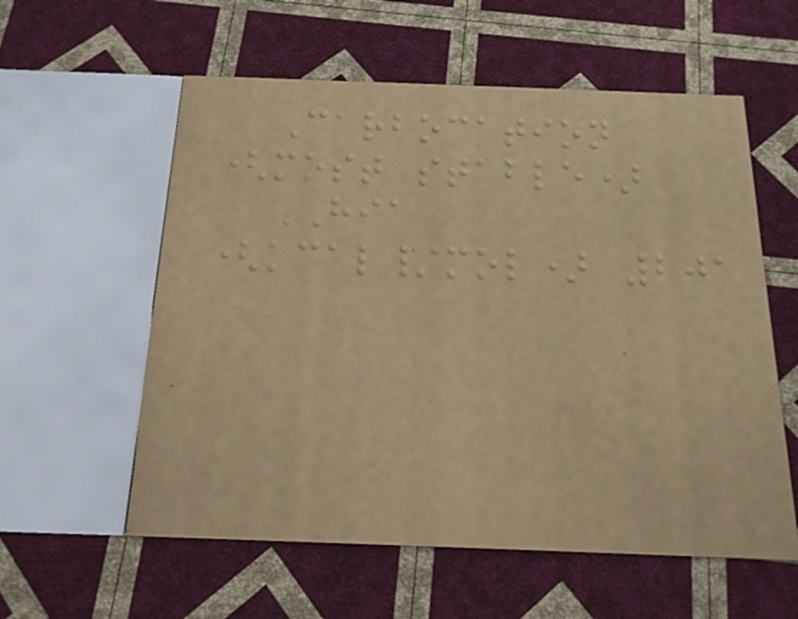Carbocation
(most stable)
HIA
(kcal/mol) 201
